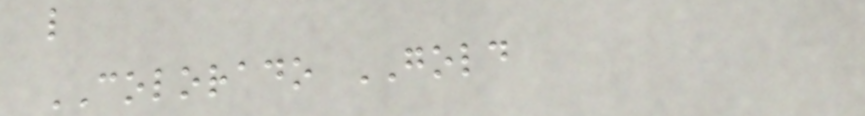l
COLORADO GOLD
